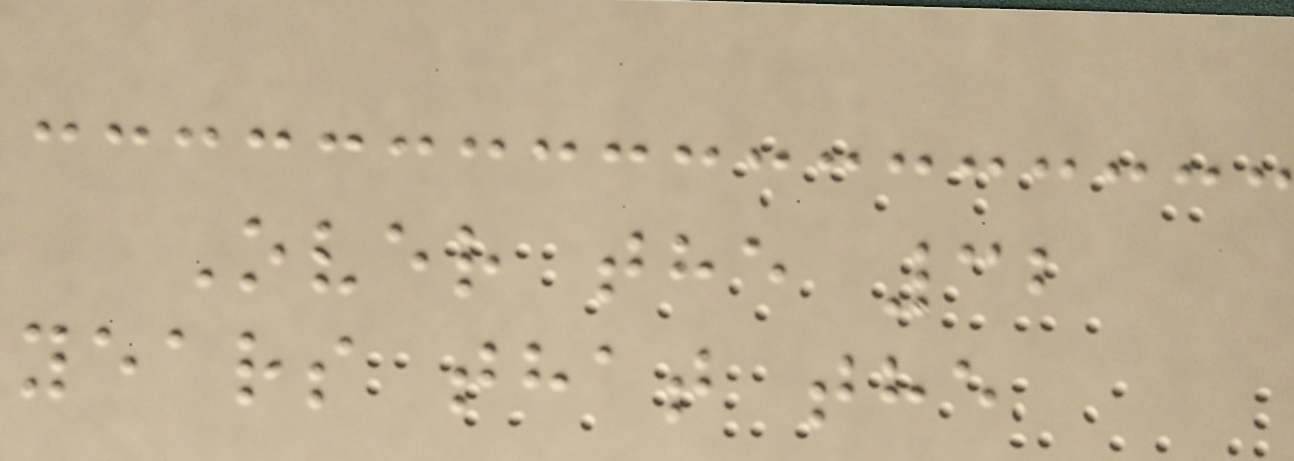Over the 32
years that the
